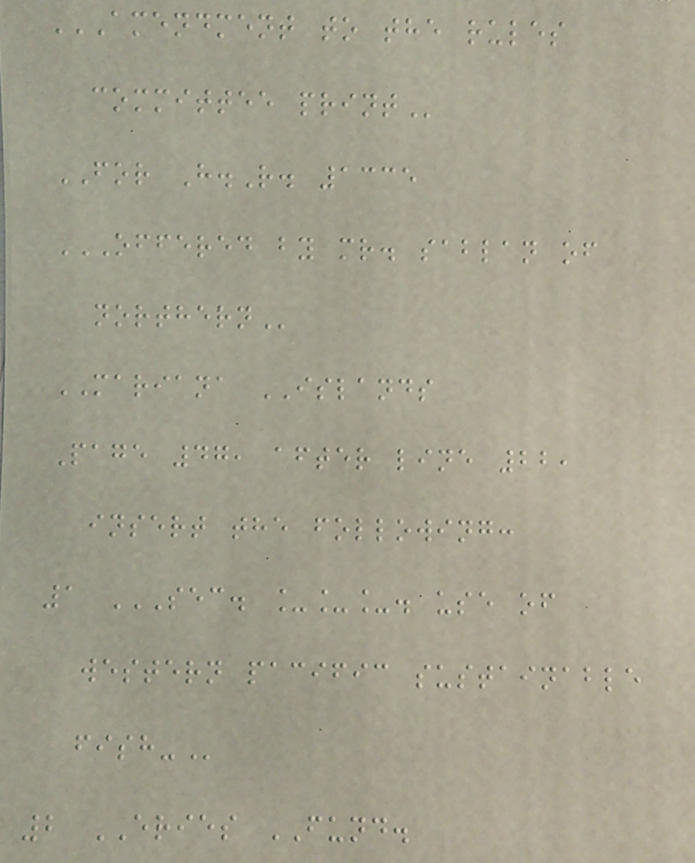AMENDMENT TO THE RULES
COMMITTEE PRINT
FOR H.R. 1335
OFFERED BY MR. SABLAN OF
NORTHERN
MARIANA ISLANDS
Page 47, after line 22,
insert the following:
1 SEC. ___. USE OF
WESTERN PACIFIC SUSTAINABLE
FISH-
2 ERIES FUND.
